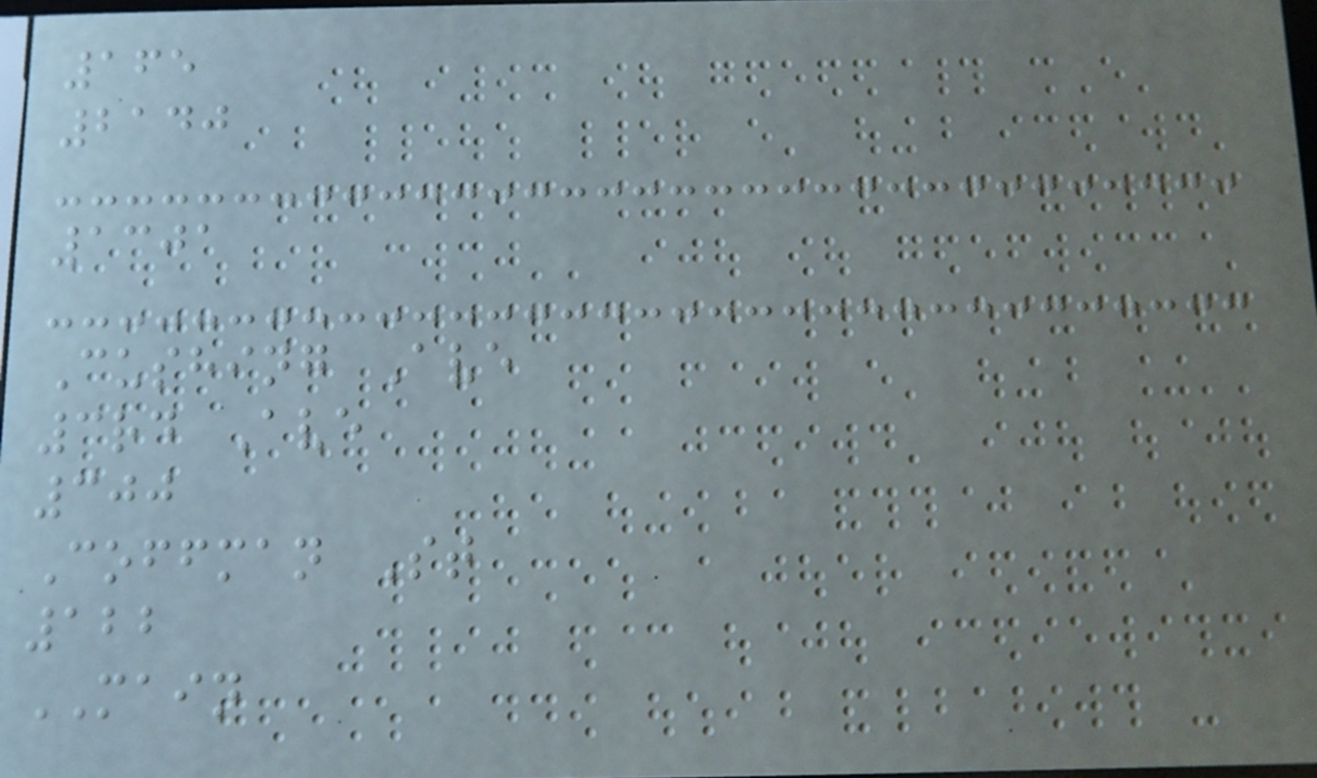165
2140
1301
Cushing Ave
3rd Ave
300
Coffman St
122
MAIN
